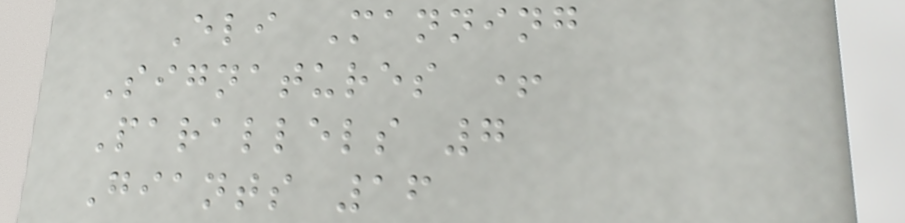Eli Manning
Signatures +
Parallels 7
Giants 16
